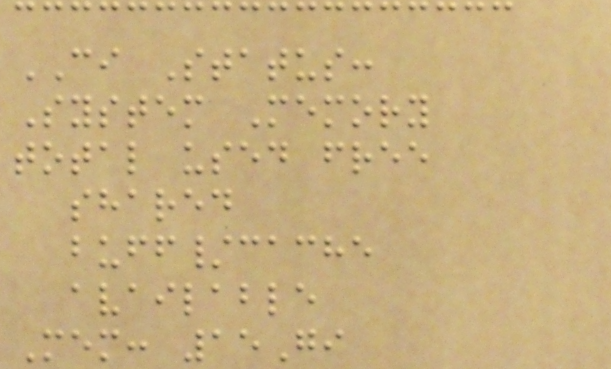CI Status:
System Memory
total used free
shared
buff/cache
available
Mem: 15Gi
